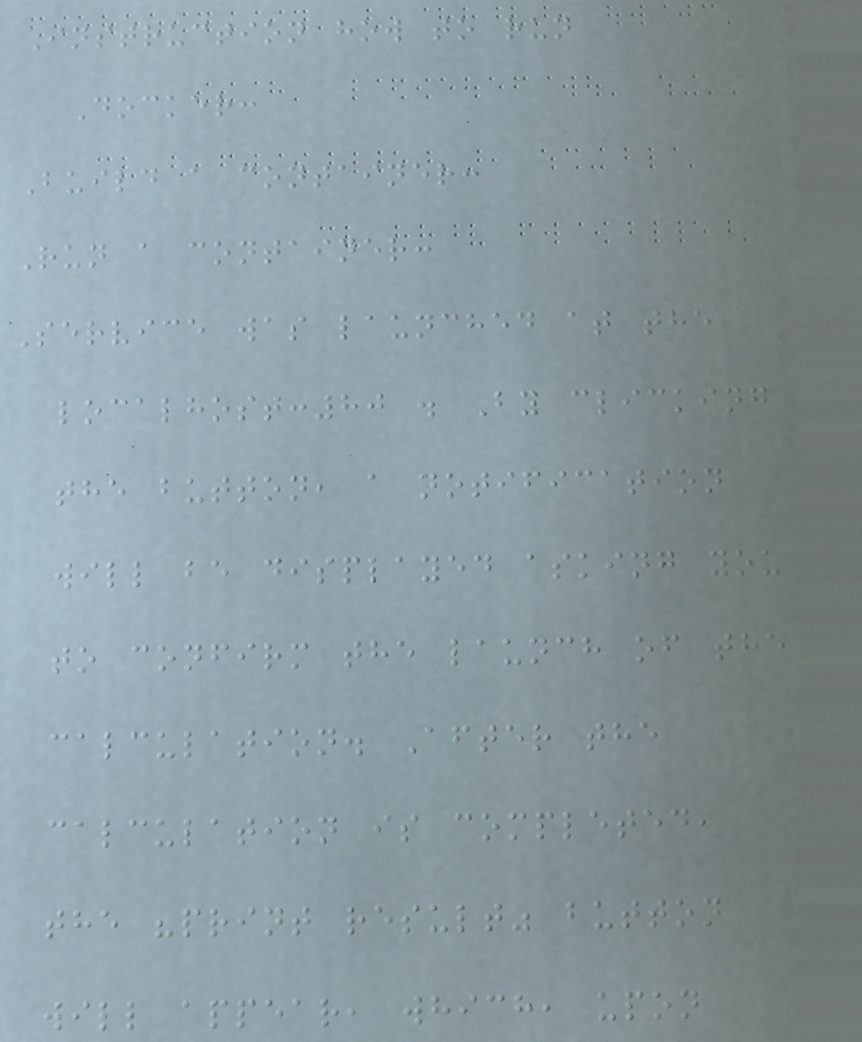Instruction how to run
Docker:
Build a container:
Run a container:
Service was launched at the
localhost:80 . By clicking
the button, a notification
will be displayed asking you
to confirm the launch of the
calculation. After the
calculation is completed,
the "print result" button
will appear, which, upon
